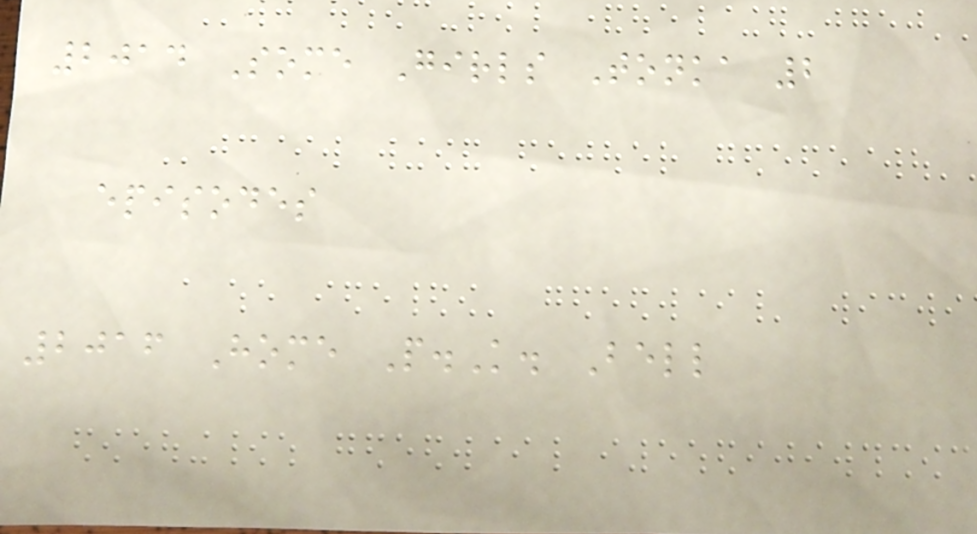2014 Some Girls Tonka 2
episodes
2016 Home P.K. Bell
